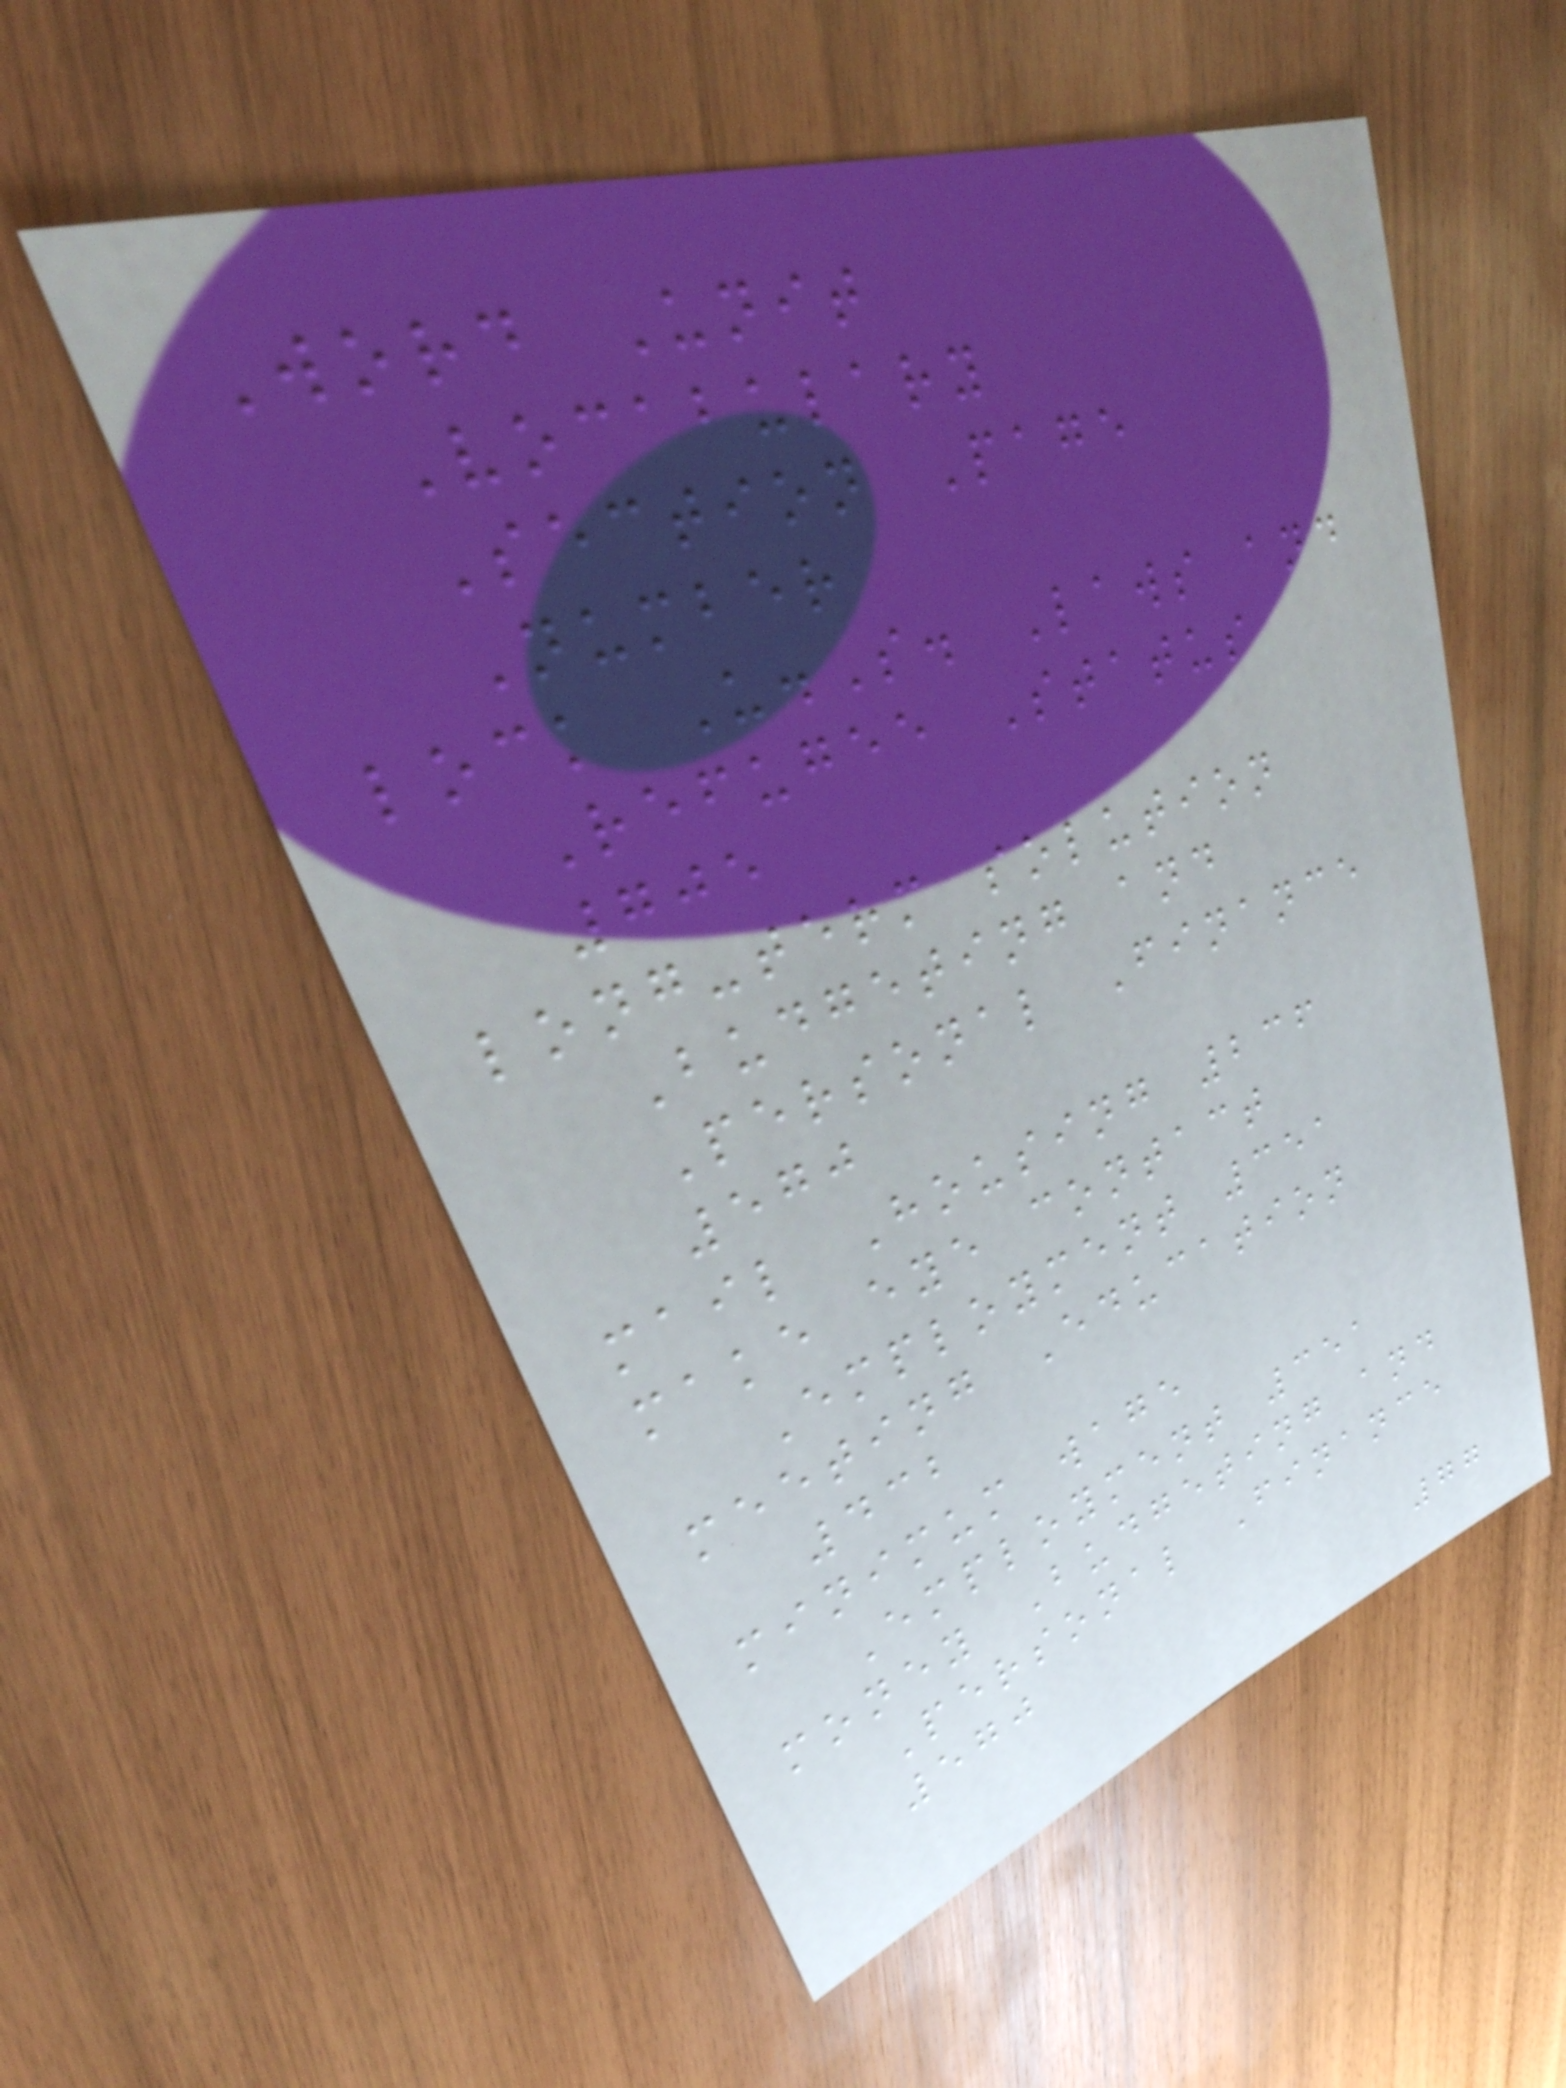Word Unit
Vocabulary
Section Page
Number
lock U.S. Laws and
Refugee Status
705
long-term solution
Budgeting and
Personal Finance
570
mail Housing 236
make eye contact
Employment 351
meeting Education
432
minimum wage
Employment 351
money Budgeting and
Personal Finance
570
77
